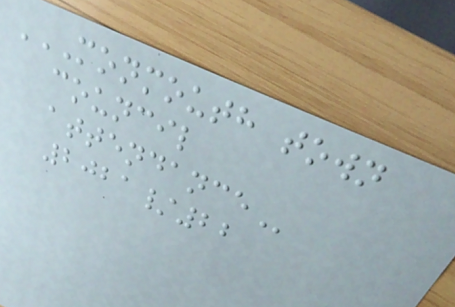MONMOUTH TOWN
COUNCIL
ATTENDANCE
2021/22
